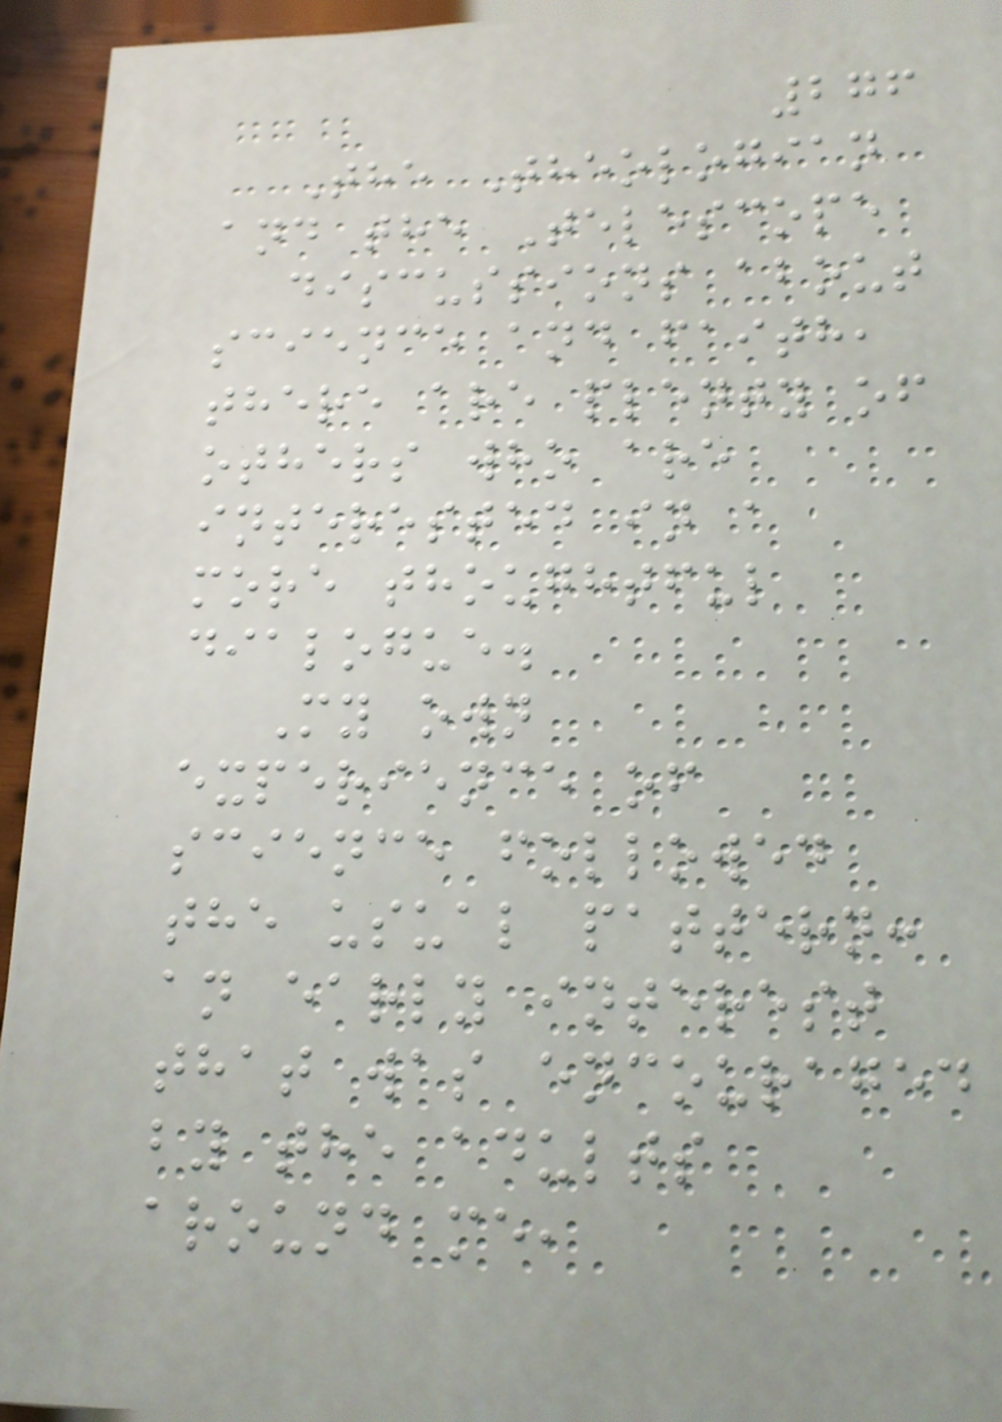276
The Theologian
and the Telescope
discussions about
science and faith,
there are plenty of
others who are
interested in a
more thoughtful
dialogue.
My own
experience of
science followed
the usual pattern:
an early interest
that was encouraged
by the adults
around me,
